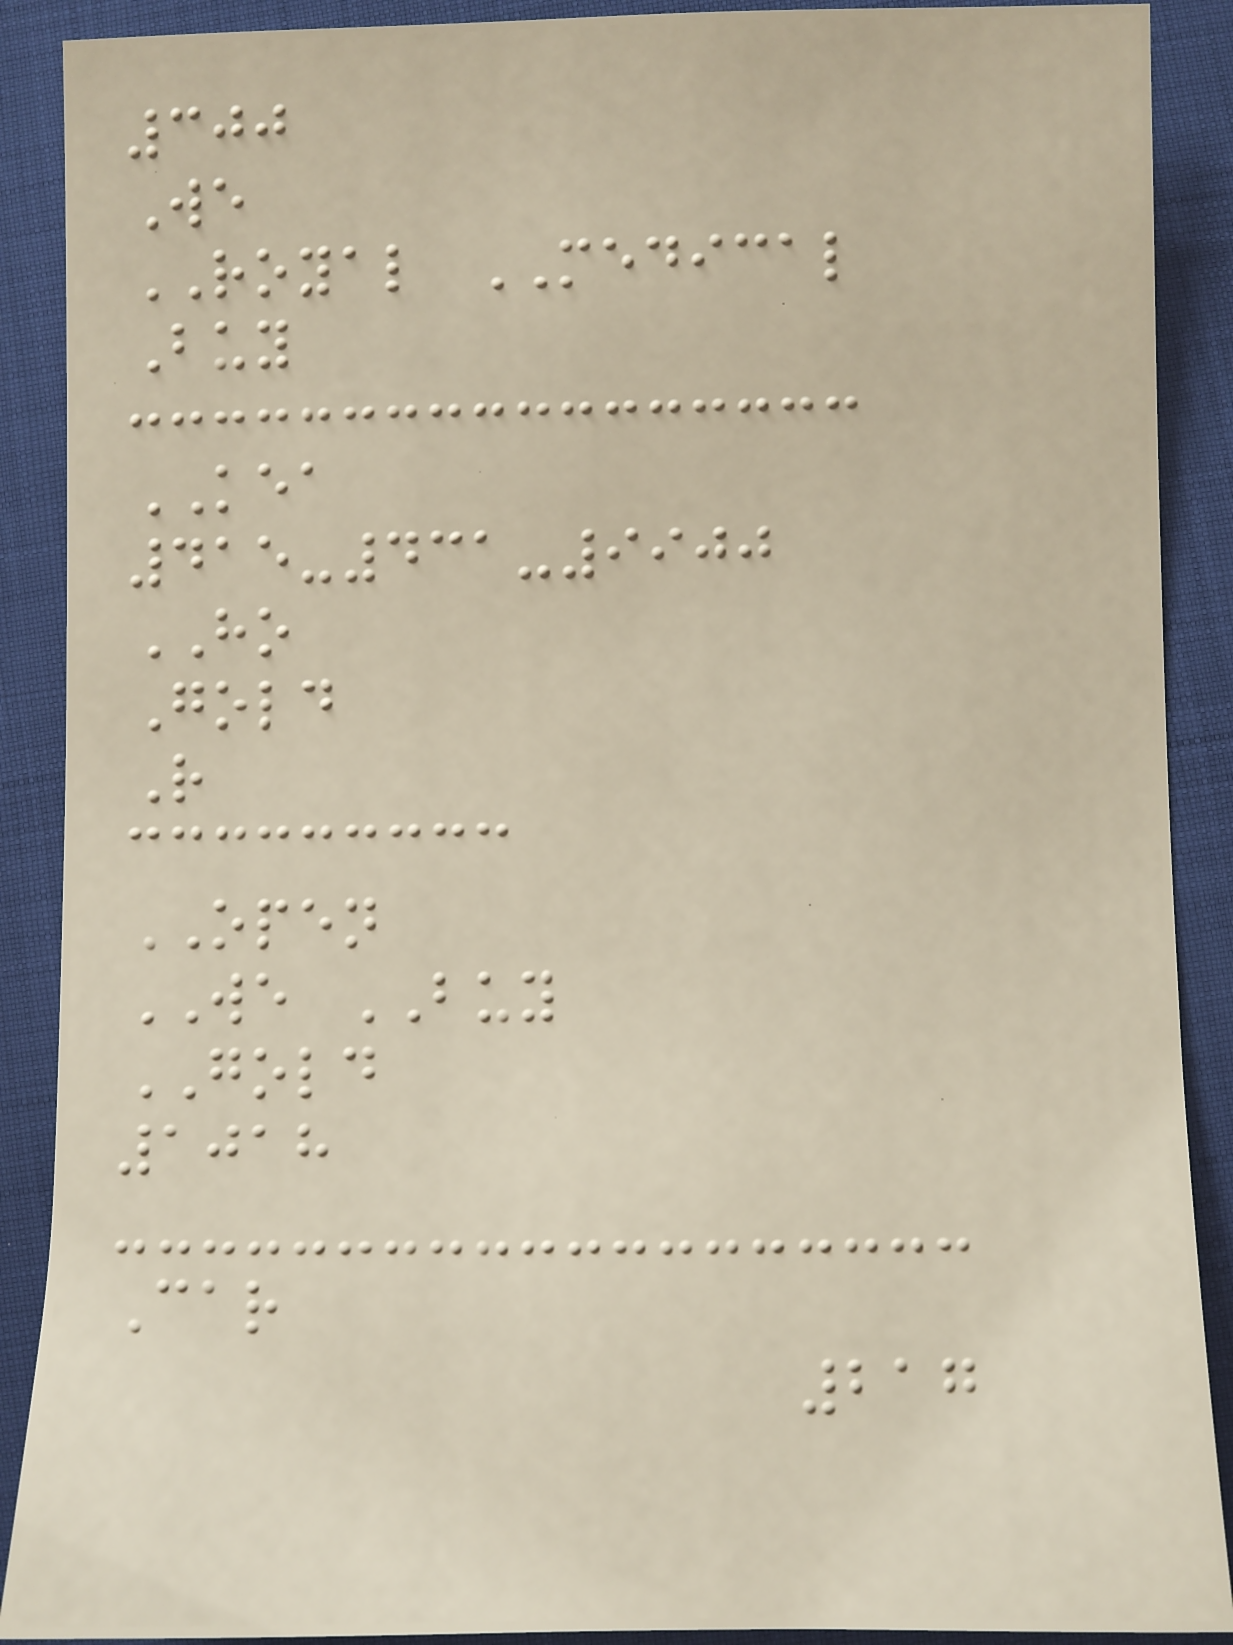300
We
ROYAL MEDICAL
Buy
KEA
415-431-9900
HO
Gold
R
OPEN
WE BUY
GOLD
1018
Car
217
